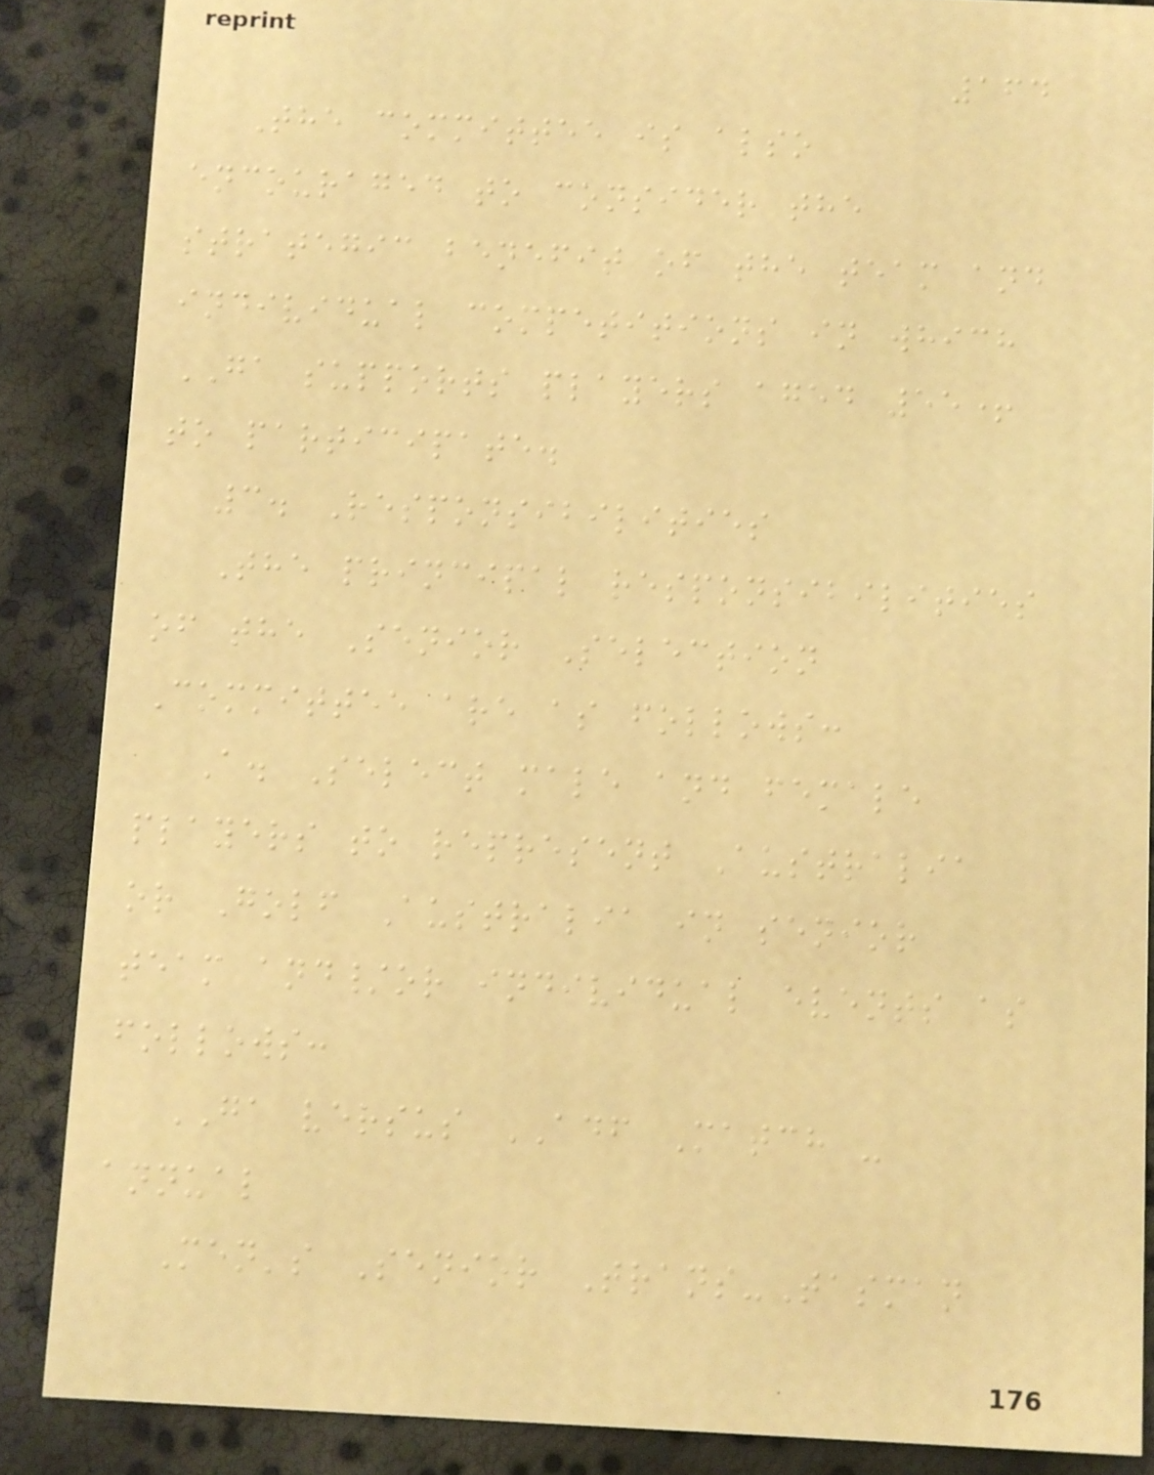164
The committee is also
encouraged to consider the
strategic benefit of the team and
individual competitions in which
GA supports players aged 55+
to participate.
3. Responsibilities
The principal responsibilities
of the Senior Selection
Committee are as follows:
A. Select male and female
players to represent Australia
or Golf Australia in senior
team and/or individual events as
follows:
GA versus ADF Match -
annual
Men's Senior Trans-Tasman
